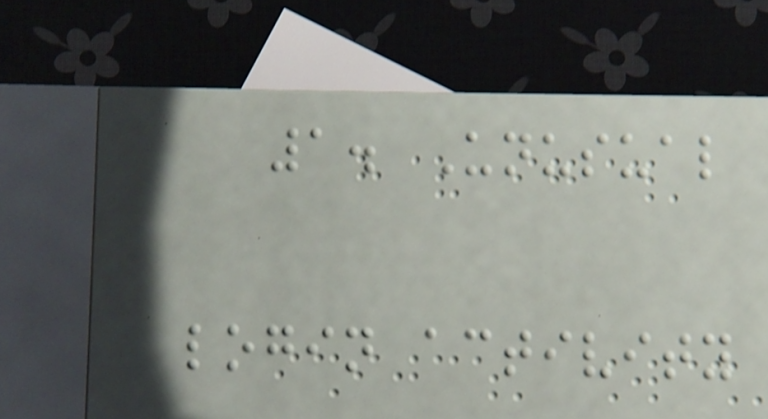1. Unusual
login activity
